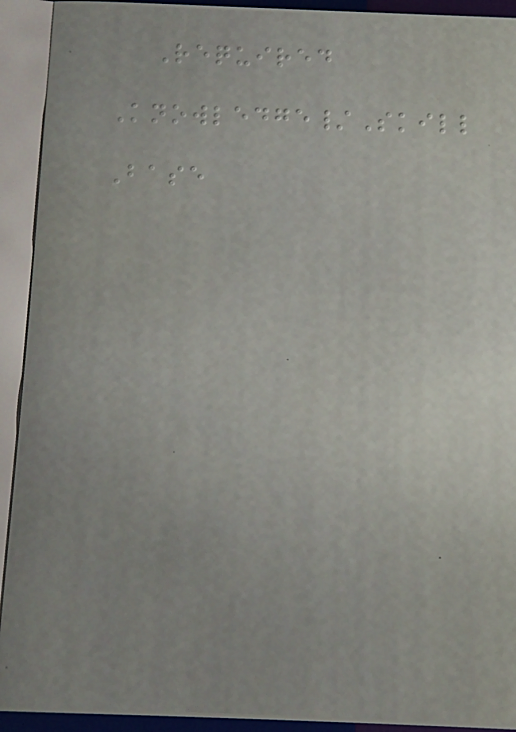Required
Knowledge/Skill
Base
